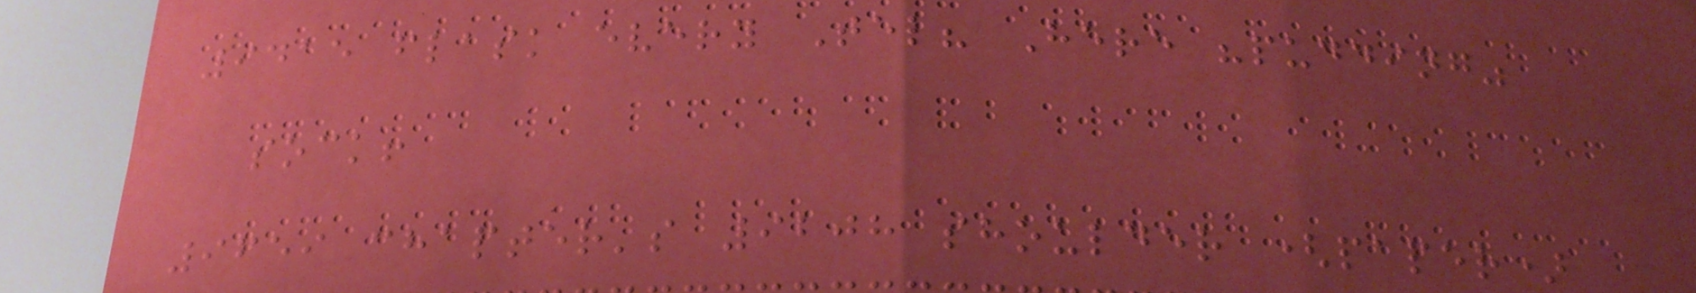9415 flask every Tel? Here "pudding"
sock!
9659 chapter's 9208 shoulder (paper)
